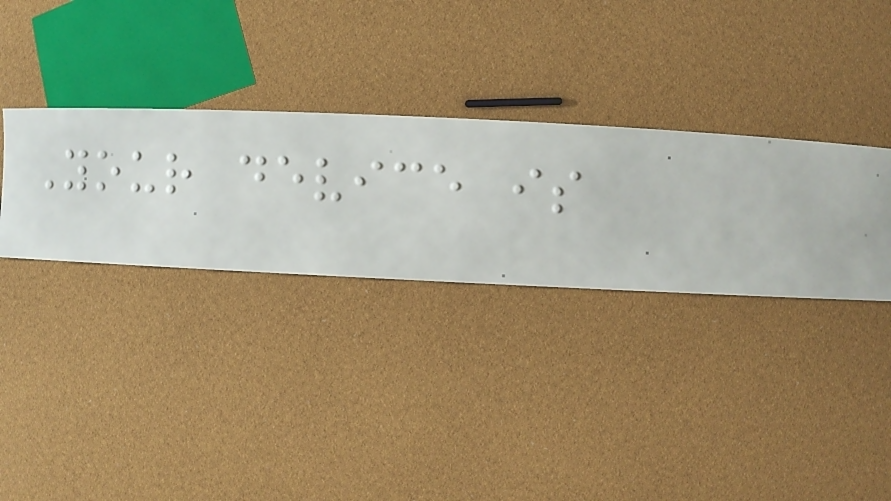Your device is
